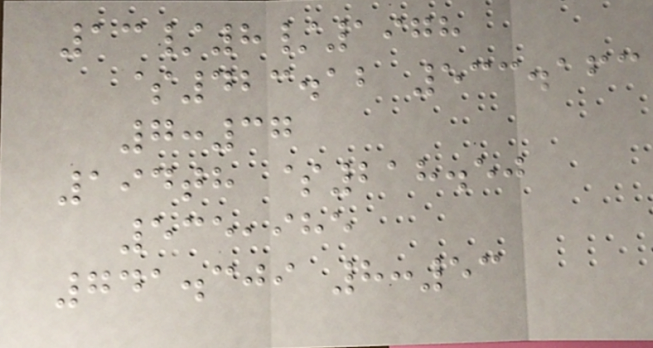13/8/1978
$423.12 533.163
7:37
194th $218.50
535,985
741.309 8:53
